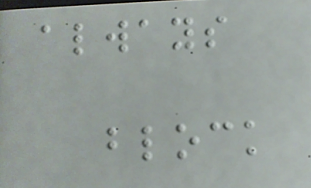always
block
